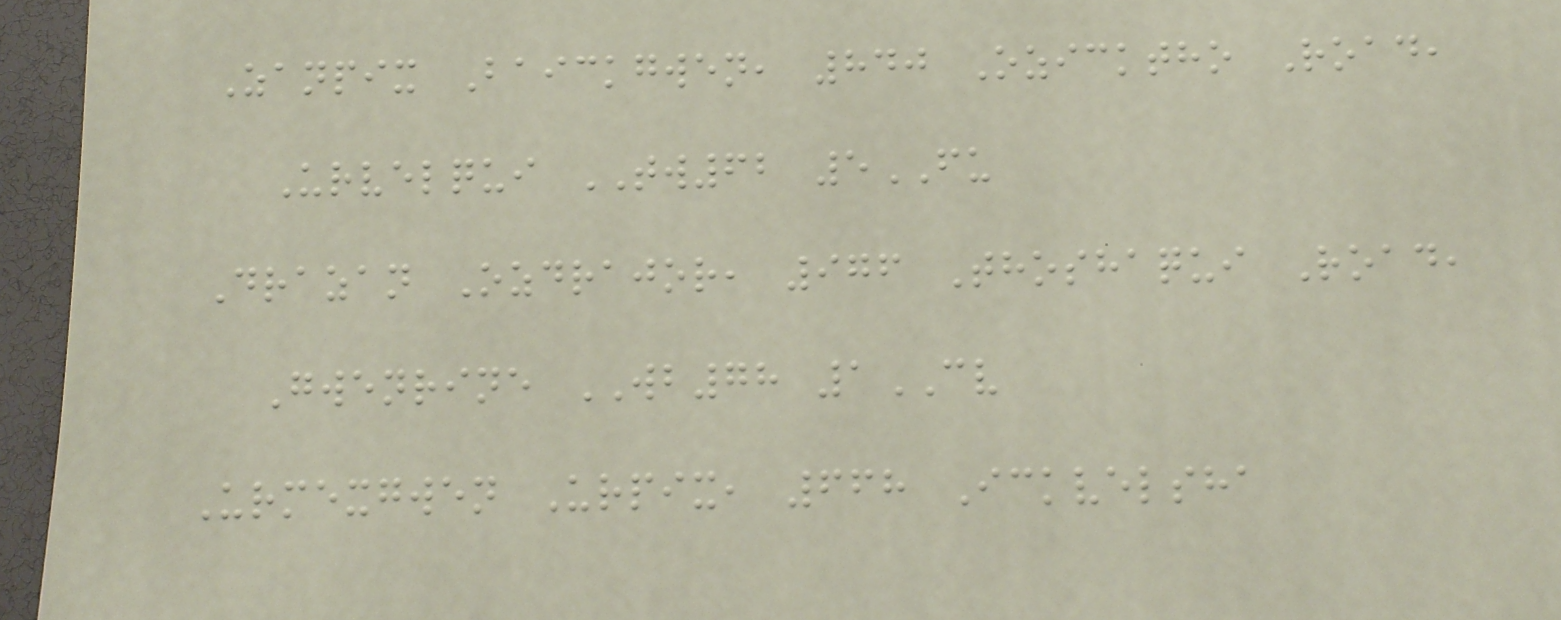Zanpix Baickgwen, 840 Ozicktho Road,
Urvelqui TW62 5FU
Drazan Ozdrajor, 976 Thoshaqui Road,
Gwenrine WB78 1CV
Urmexgwen Urpix, 668 Ickvelsha
